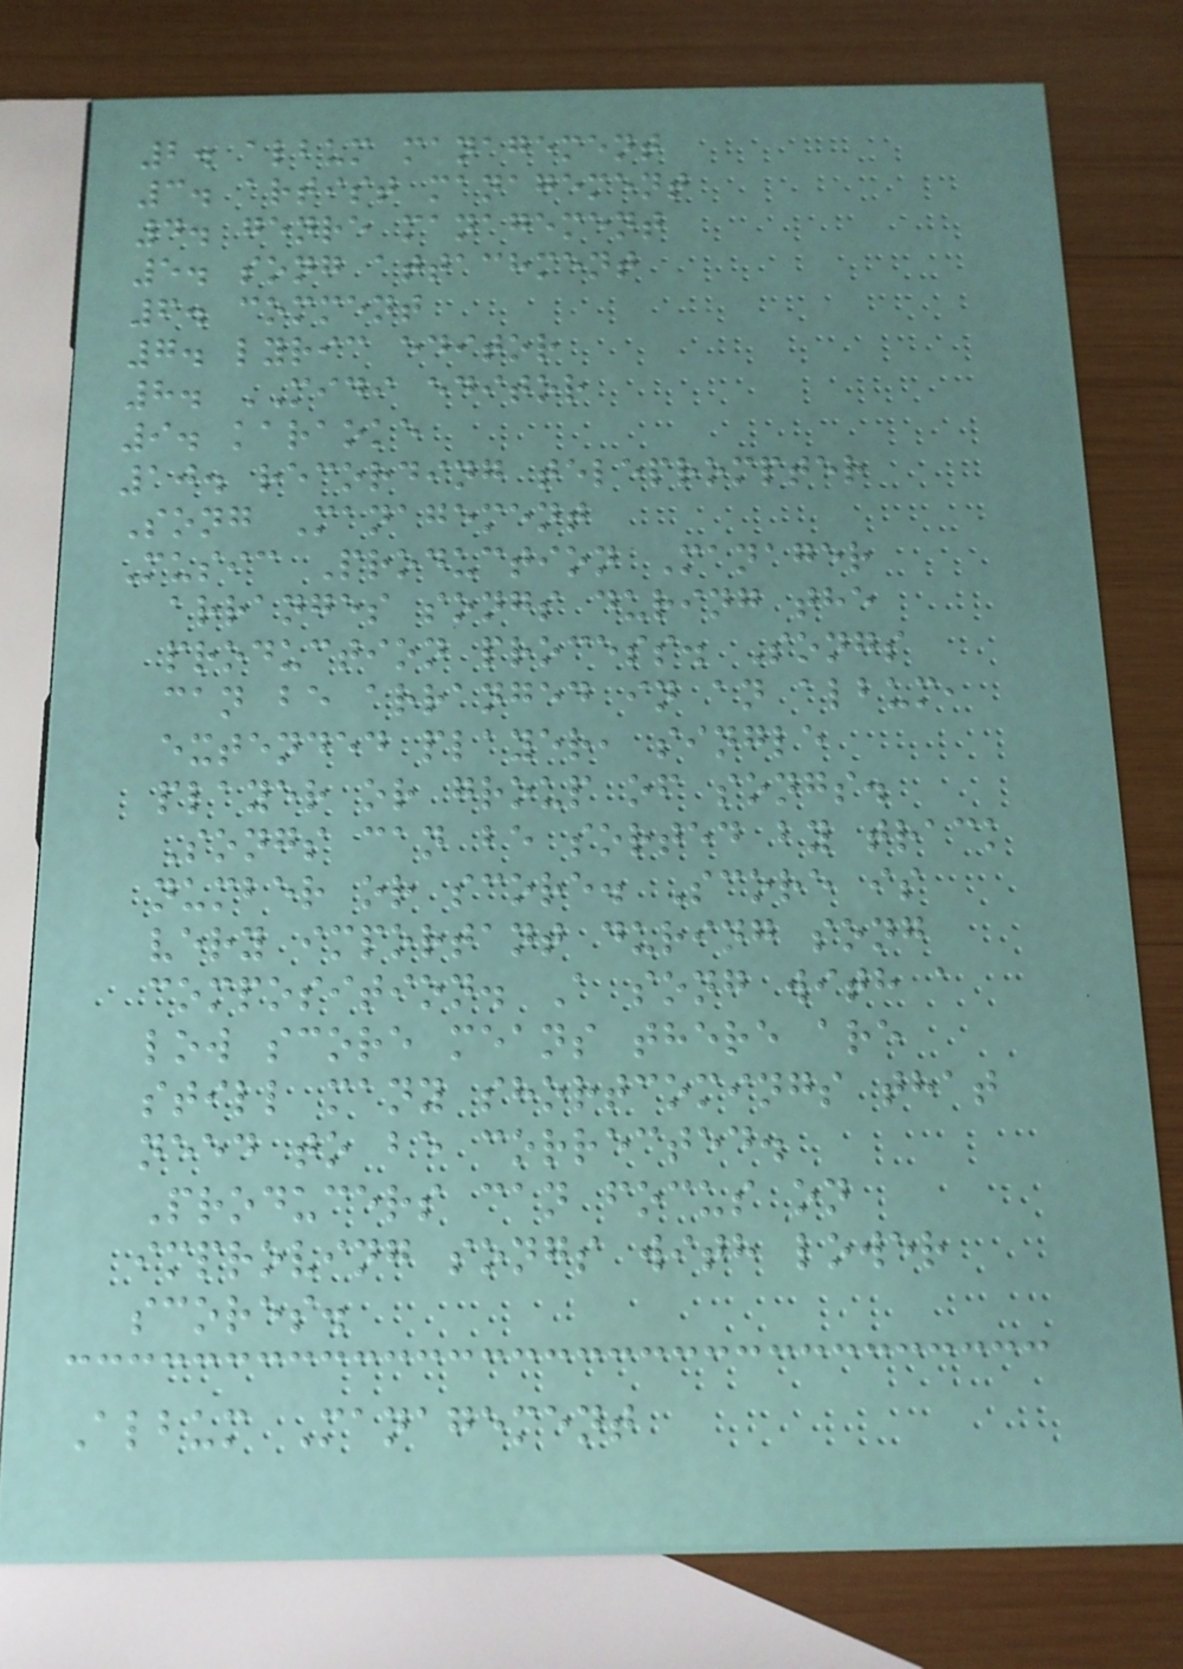2. album management
3. artist management
4. genre management
5. song attachment
6. comment
7. lyric editor
8. MIDI editor
9. karaoke
10. recording teleprompter
Song Management
Music Production Manager
arranges songs during the
production process. Songs
can be arranged in an album,
extended player, single
player or group of songs.
Songs can be sorted by track
number or score. Score is
very important during song
composition. A song with a
low score means there are
still many shortcomings that
need to be corrected.
Producers can focus on
improving songs with lower
scores.
Album Management
